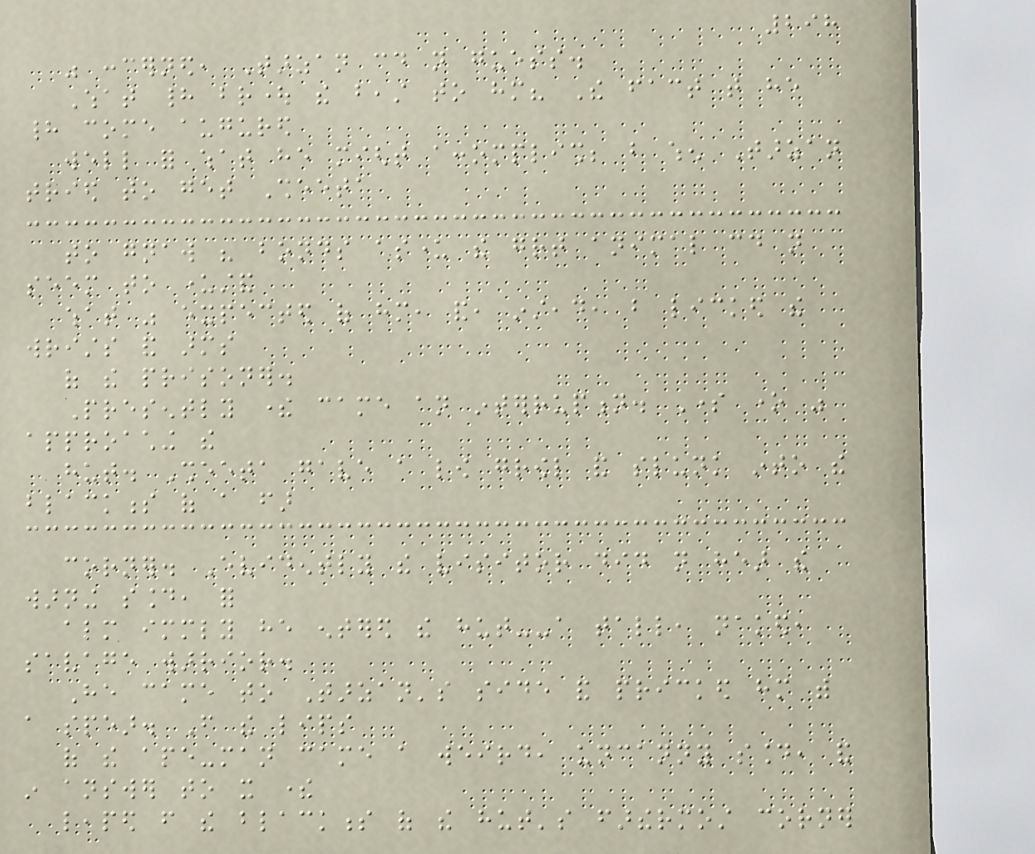298
was concerned, Tarzan could not guess.
What had brought the beast to him? The fact that he
had come augured
well for what he might accomplish; but when Tarzan
tried to get Sheeta
to gnaw his bonds asunder the great animal could not
seem to understand
what was expected of him, and, instead, but licked the
wrists and arms
of the prisoner.
Presently there came an interruption. Some one was
approaching the
hut. Sheeta gave a low growl and slunk into the
blackness of a far
corner. Evidently the visitor did not hear the
warning sound, for
almost immediately he entered the hut--a tall, naked,
savage warrior.
He came to Tarzan's side and pricked him with
a spear. From the lips
of the ape-man came a weird, uncanny sound, and
in answer to it there
leaped from the blackness of the hut's farthermost corner
